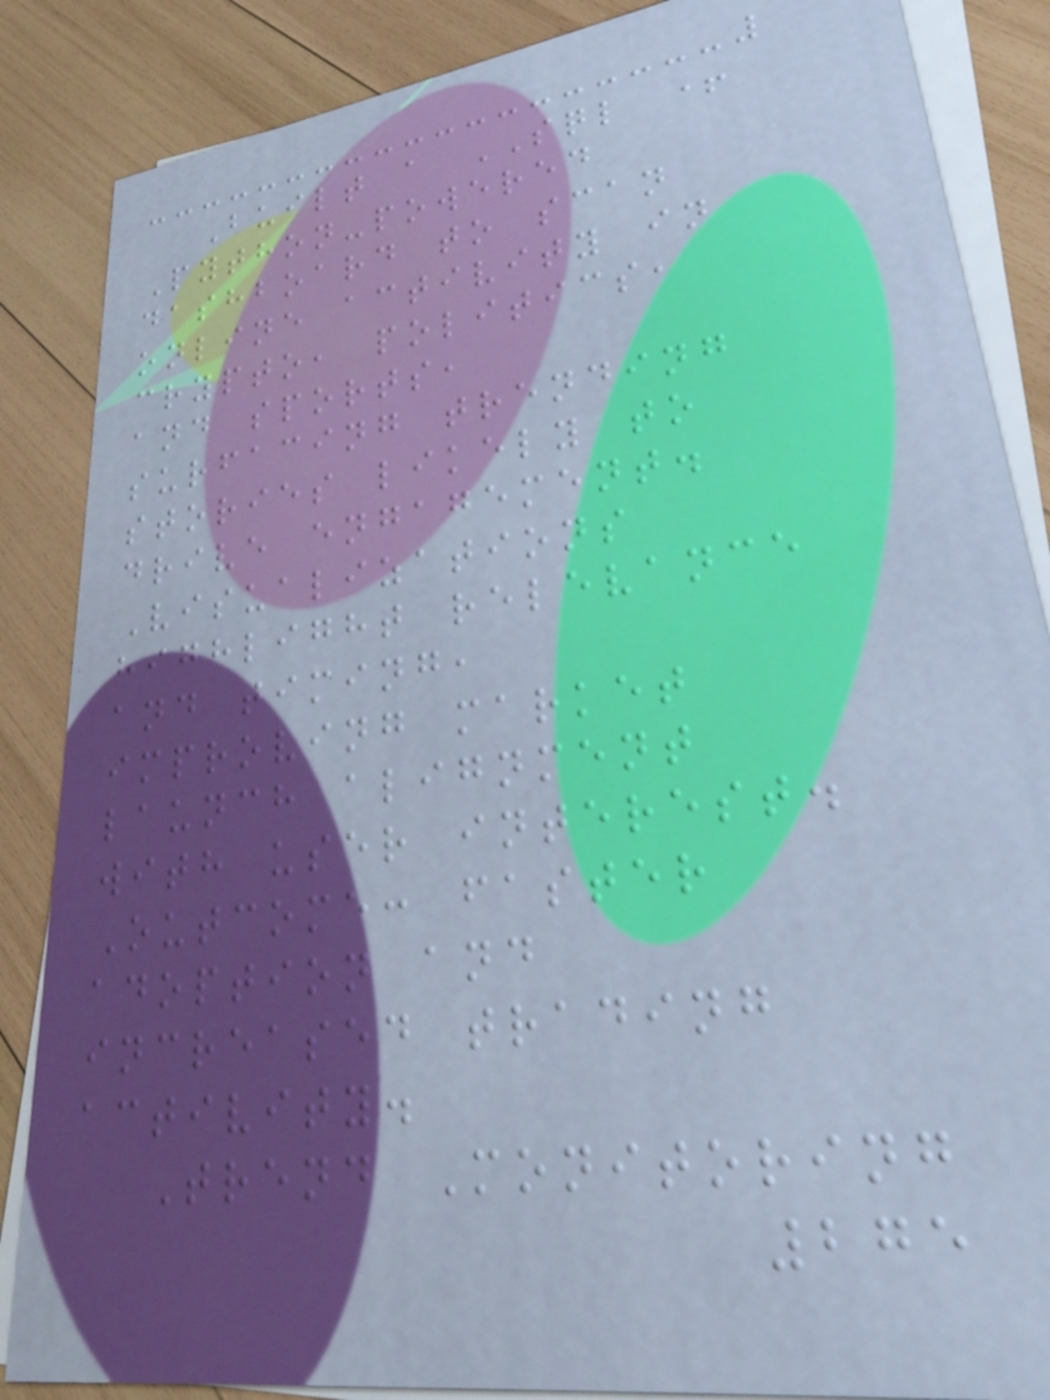Built a SQL +
Python-powered
dashboard to scan
online activity in
crypto, politics,
and sports,
surfacing trending
stories likely to
drive engagement.
Visualizations
highlight relevance
and timing,
improving market
launch alignment
with user interest.
Outcome: faster
adoption and
increased trading
activity.
Trend Monitoring
275
